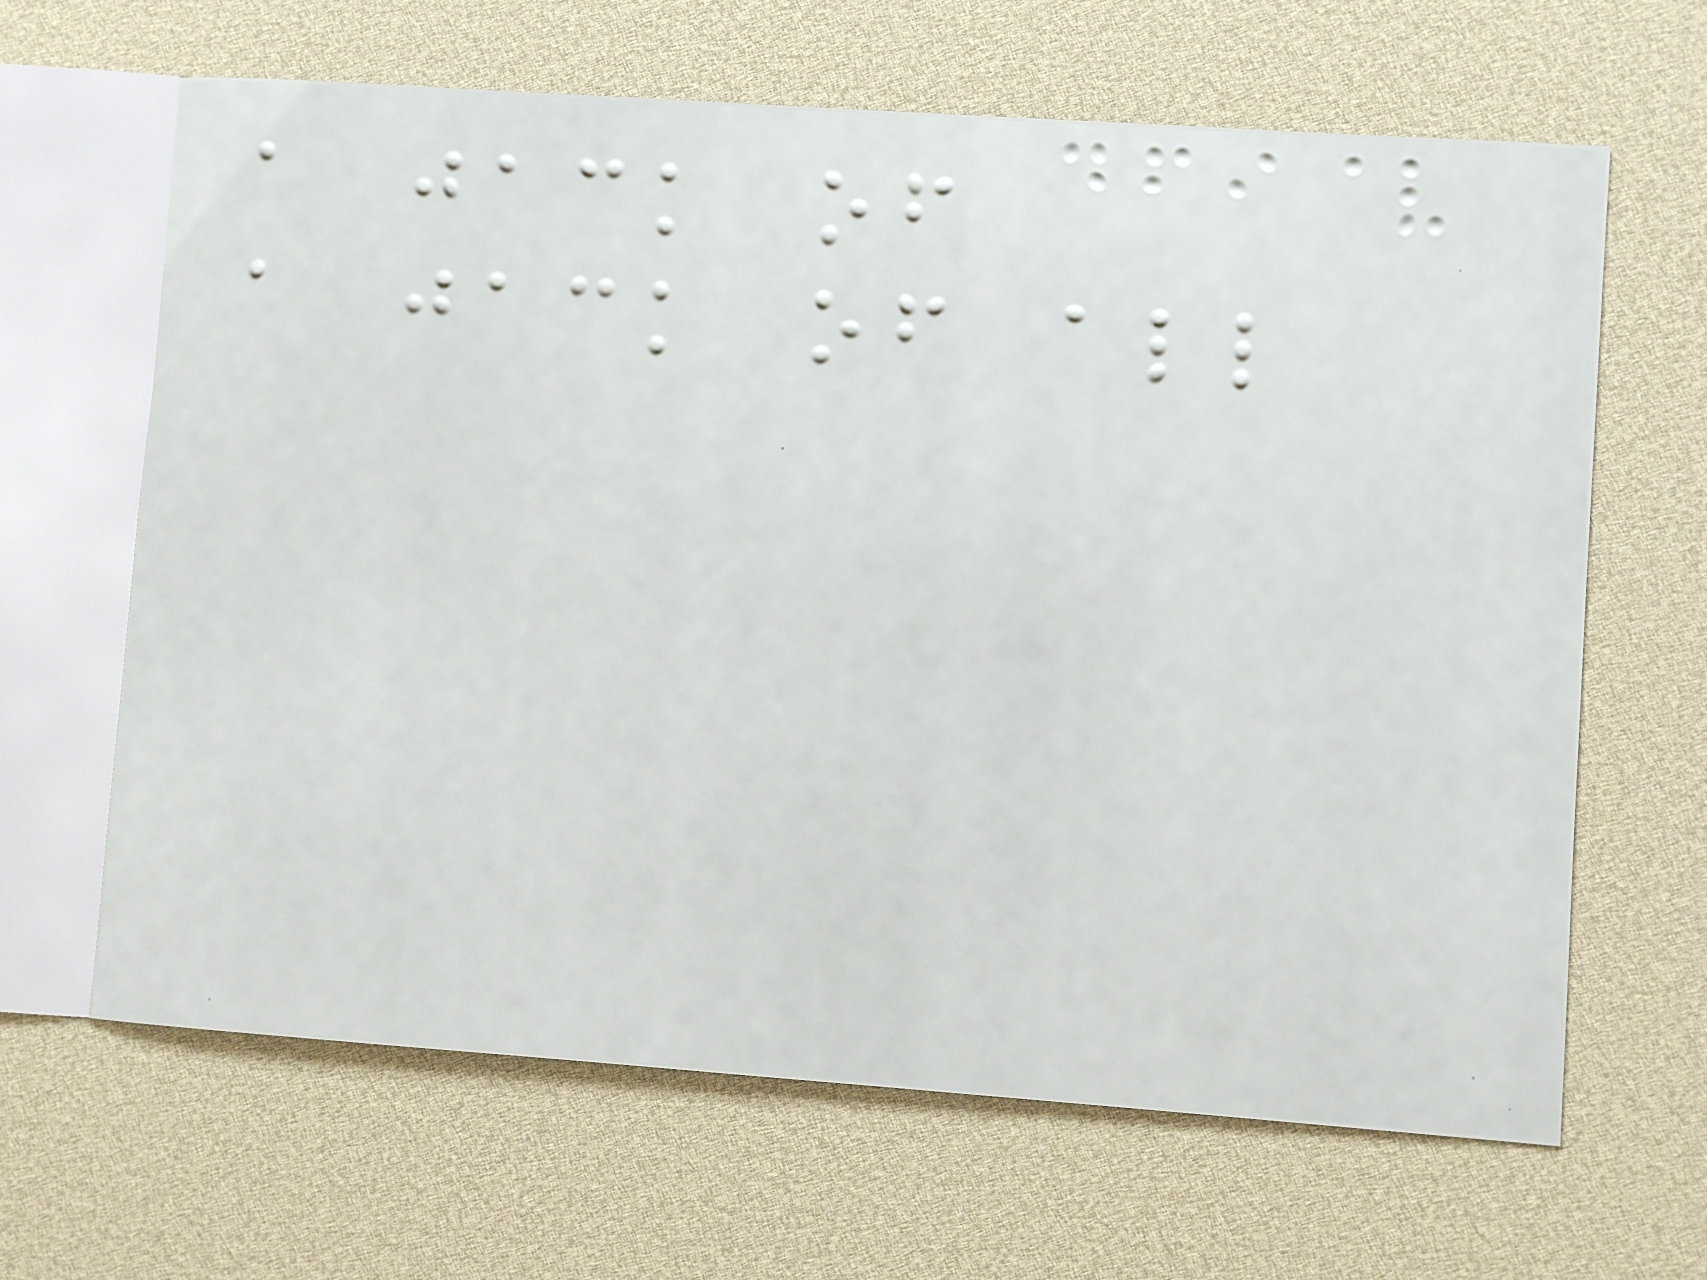a jack of
a jack of all
